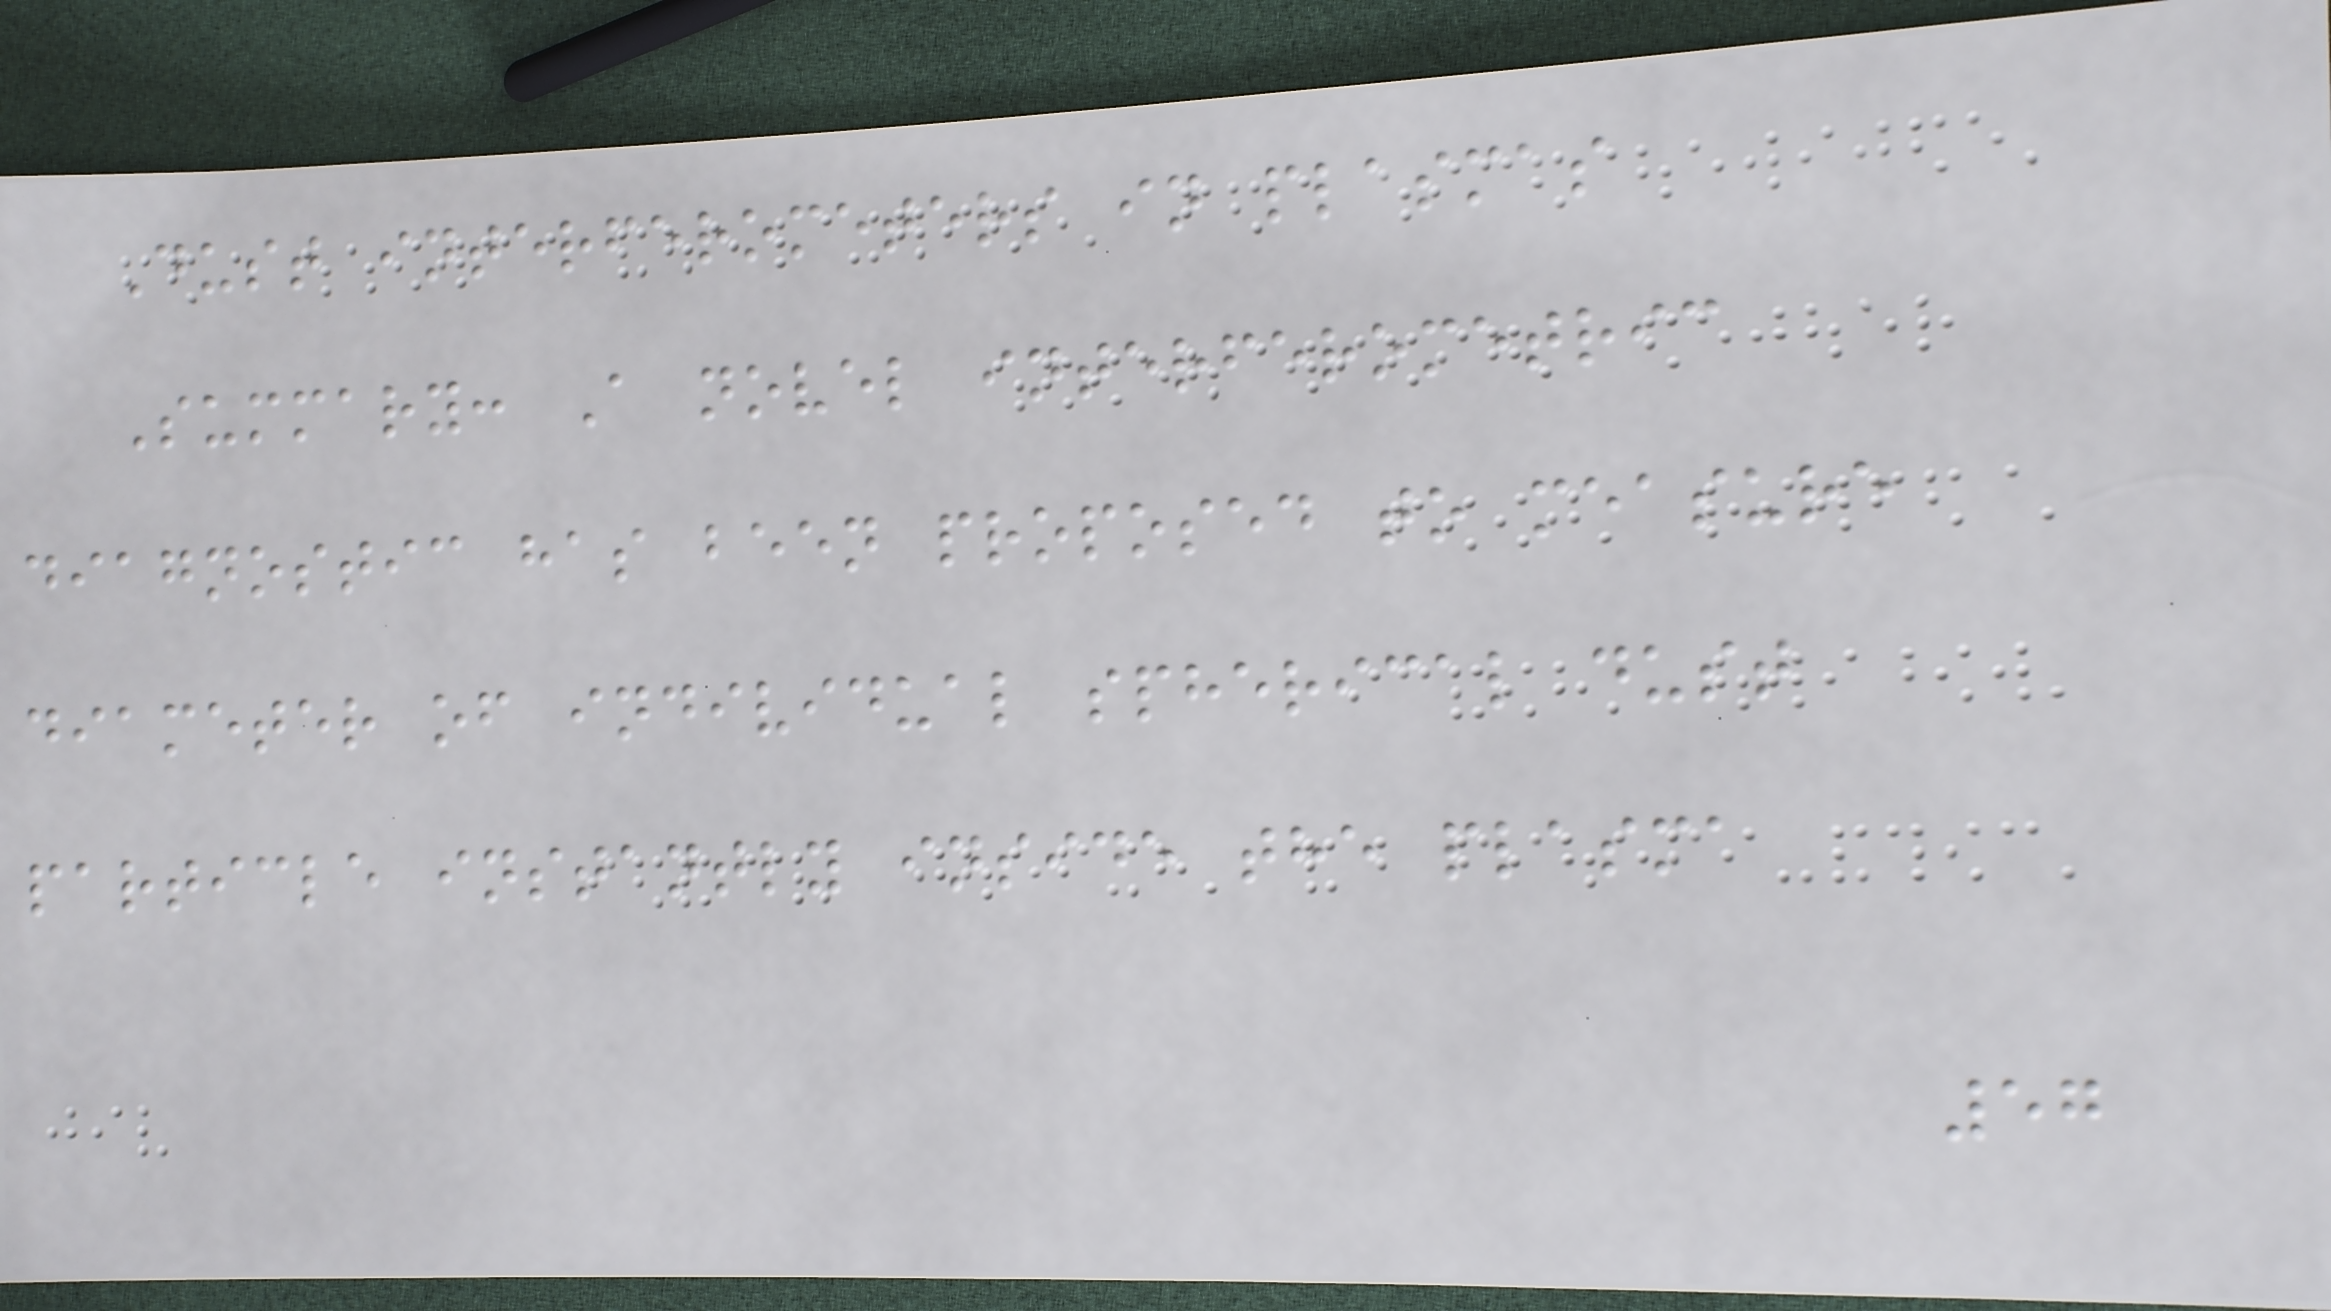Dust interferometers in plasmas
Summary: A novel interferometric
diagnostic has been proposed to measure
diameter of individual spherical dust
particle instantly inside the plasma
57
